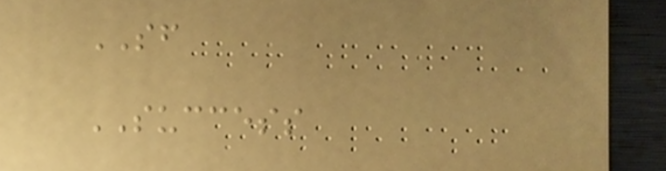SF
SUCCESS
